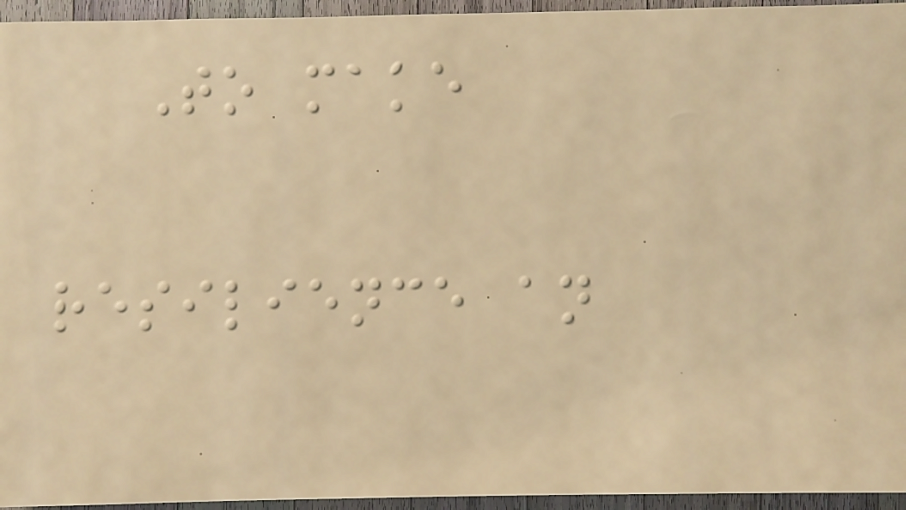To make
resilience an
